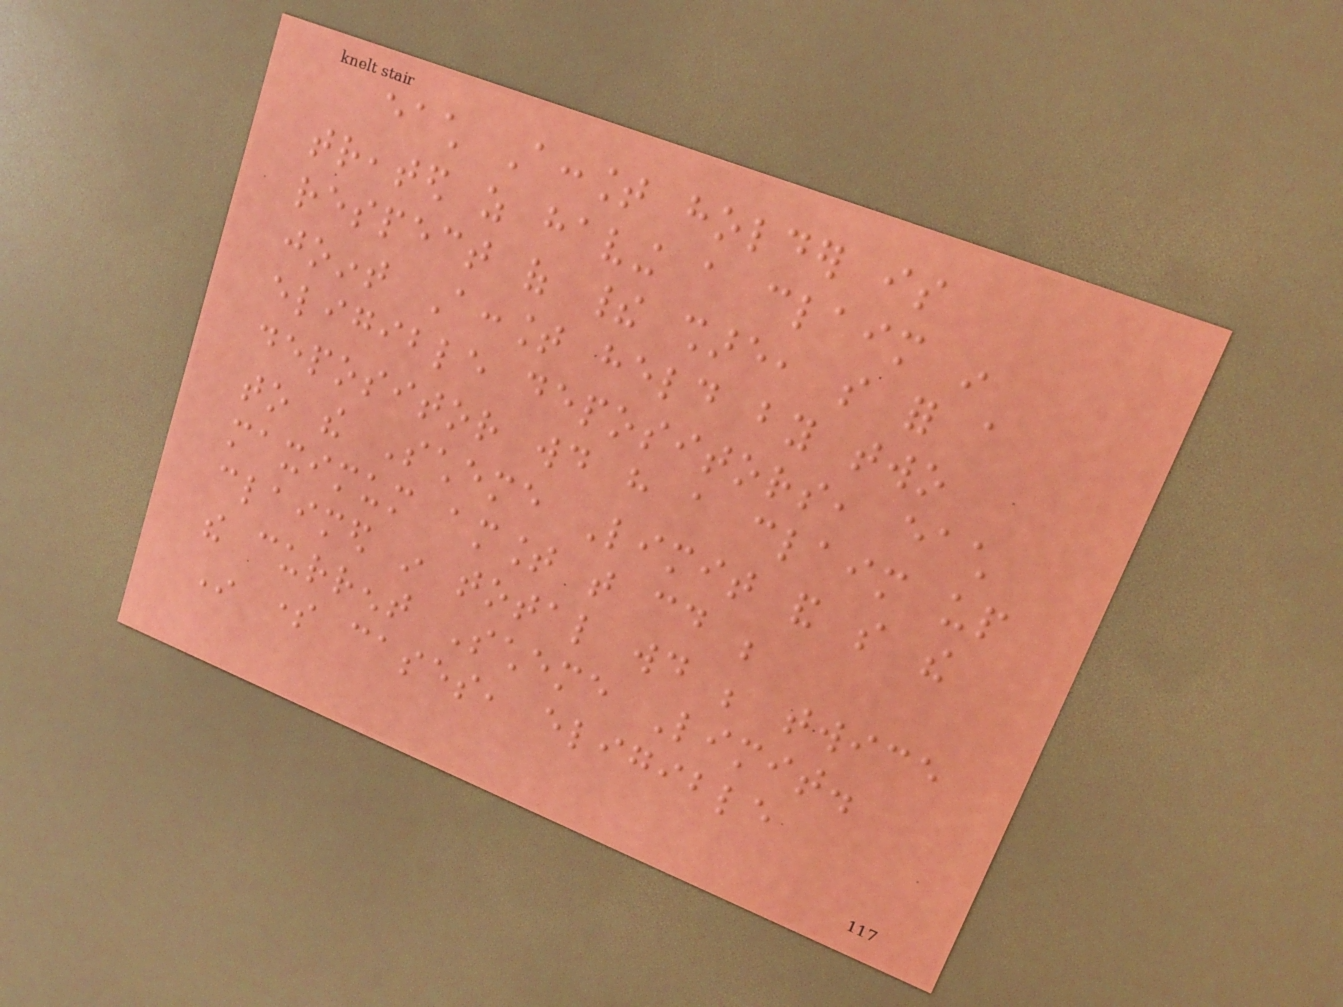each Account holder is
treated as having a claim in
respect of their share, so for a
joint Account held by two
eligible depositors, each
depositor would have a claim up
to the Scheme Limit and so the
maximum amount that could be
claimed in total would be twice
the current Scheme Limit.
In some cases, eligible
